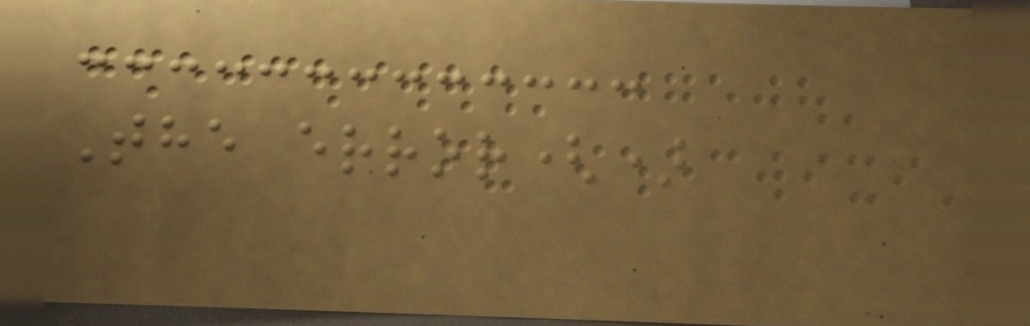The error()
